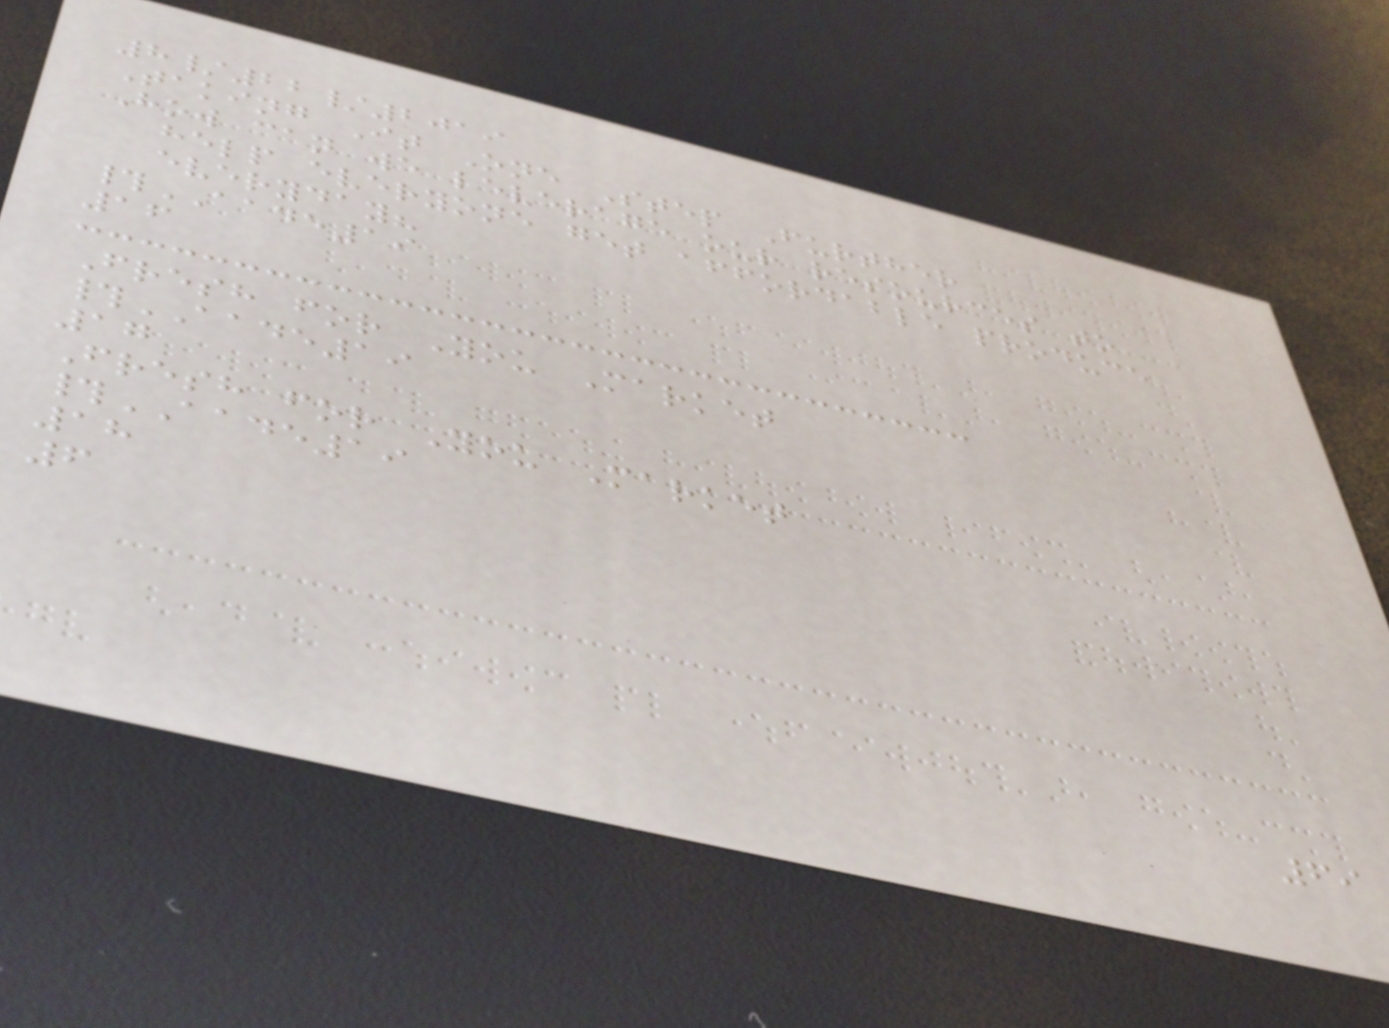8/22/2019
Taking It One Step Further
How can we leverage our resources to
help everyone get affordable produce
everyday?
#AADE19
16
Fresh for You Market
#AADE19
17
Fresh for You Market
#AADE19
18
6
69
